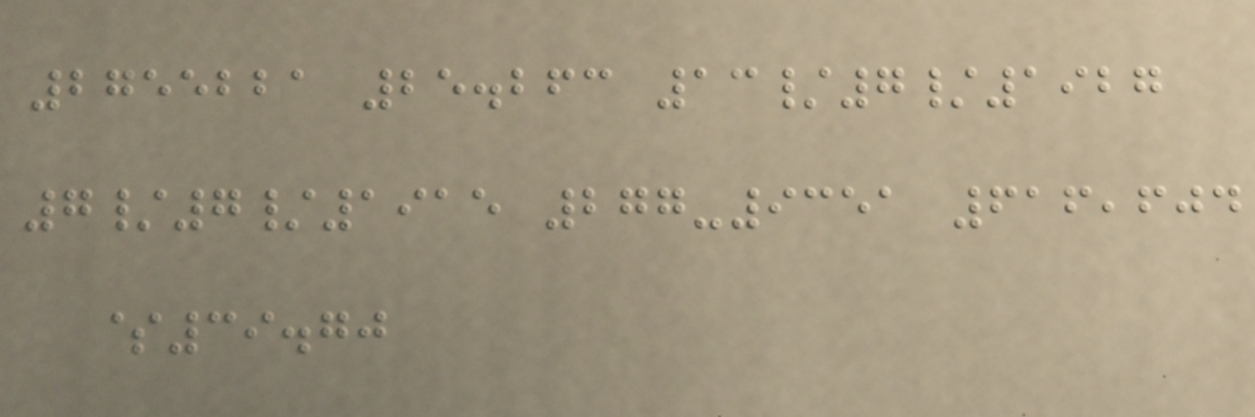2755221 25.263 13/7/1927
7/7/1915 277-9351 616,604
$39.70
